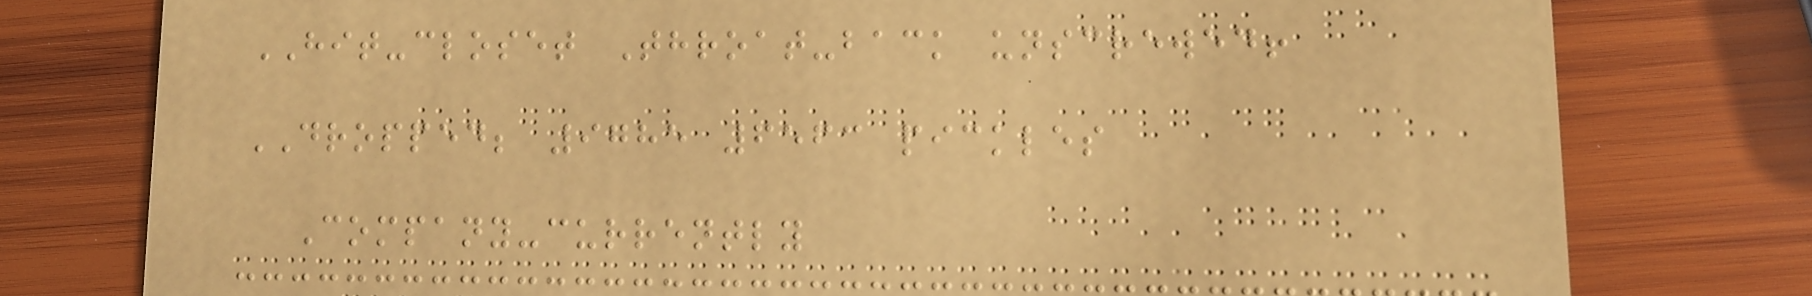HIT-closet Throat-back unscrewed!
DROPPED; 9785 6563 pickles
Company-currently
